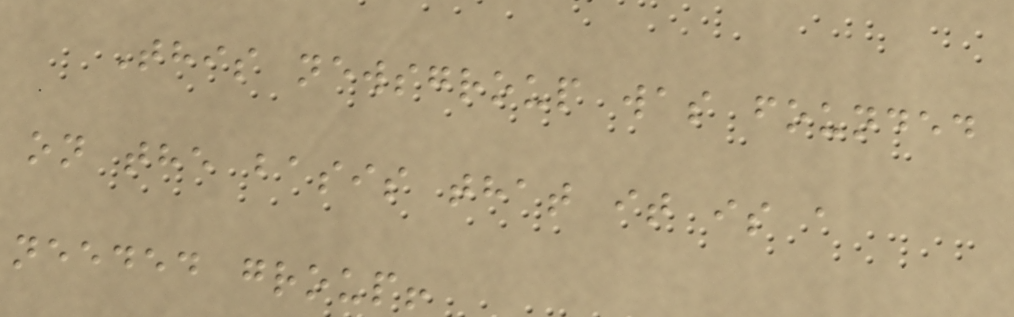This newsgroup was founded
on the basis that it is a
needed group!
